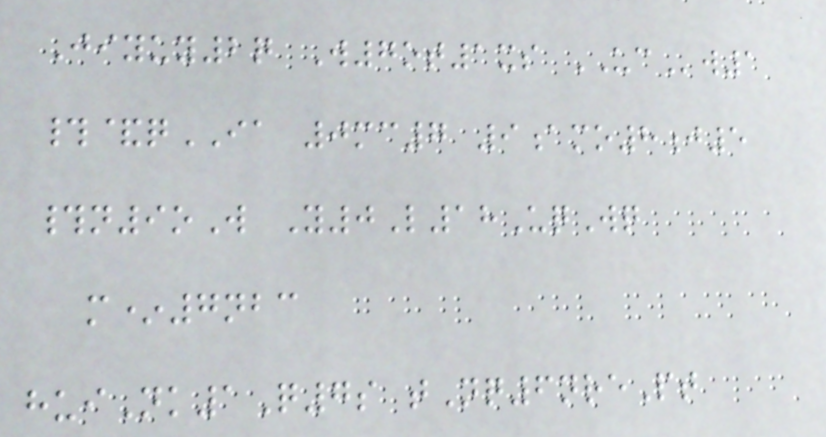Jiyuy2q W7ot1xs UCw1
#&qIA 0mc7 9amo8j5
#n9oW Y0L18UqWq
m*7nbc
huiNk1Q7s tNq6nrePt
